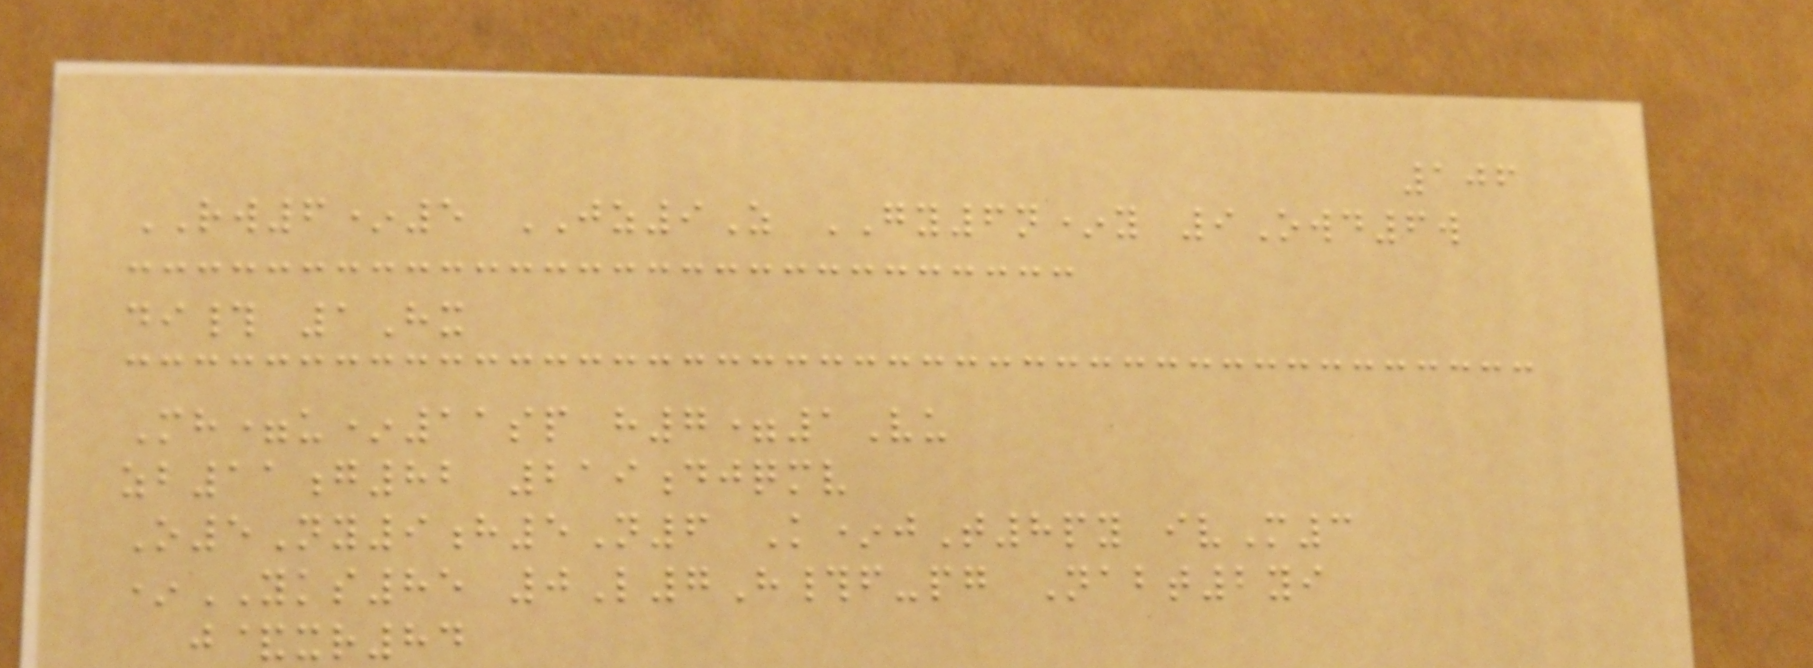106
RW6*5 JZ9Z GY6n*y 9Owd6w
di# 1Hx
Mh=u*11sp h7=1Vu
zb11g82 219djqmv
O5Ny9h5N6 K*jT8py ivM3
*YKS85 0L7H#f-pg Nabt2yi
j&xr84
